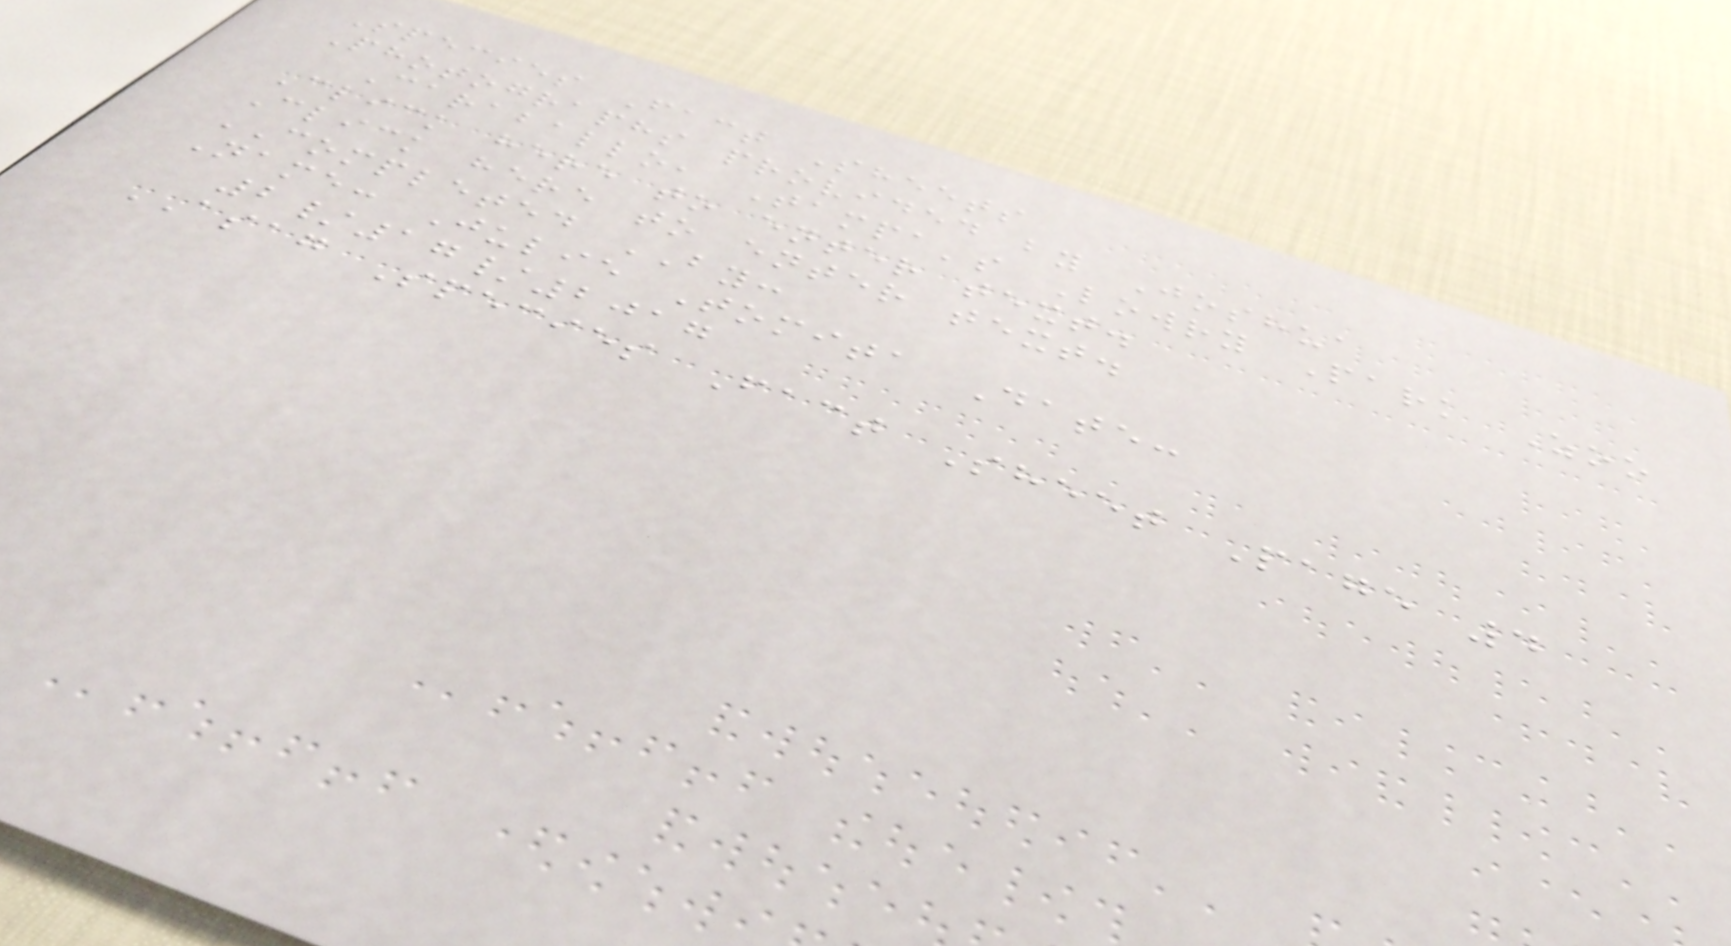Species Fact Sheets
Photographs provided by Joshua
Caraballo, Tampa's Lowry Park Zoo
Click here to enter text.
Click here to enter text.
COMPLETED BY:
Name: Julie Tomita Date:
2/17/2017
ASAG Species Fact Sheet Page 4
